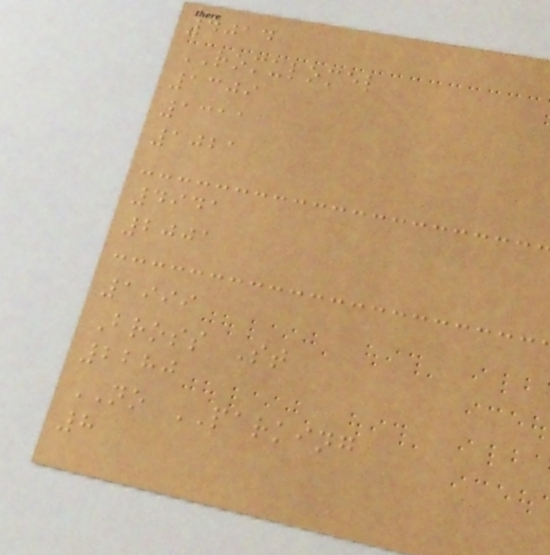4014
ROMULOMEL
1309
1311
1021
4941
2001
1999
Bross St
2280
NO PARKING
8
